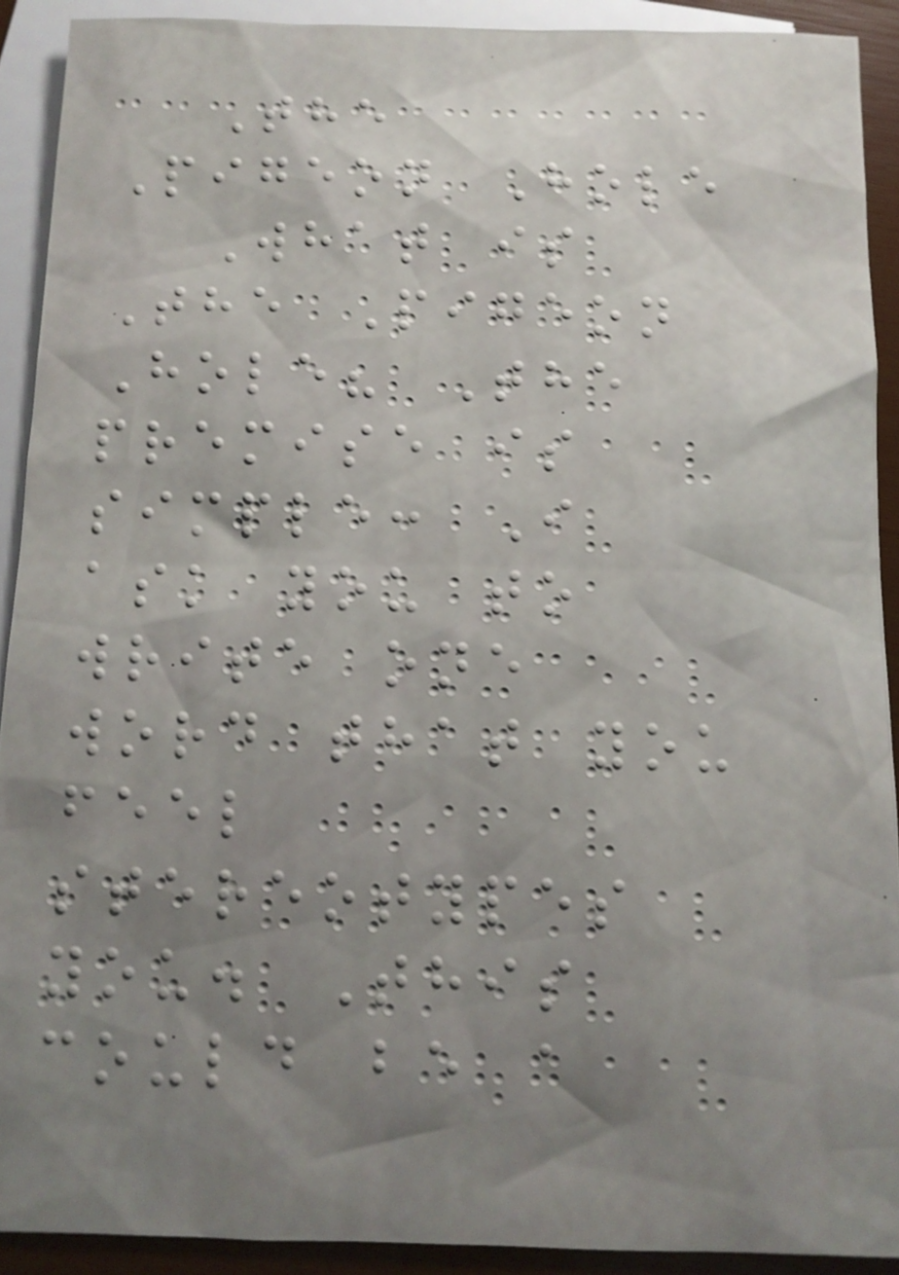The
Pigeon Hole
What is
The Pigeon
Hole? The
premise is
simple: I
ask you to
write one
word that you
feel
stereotypes
you. This
could be a
